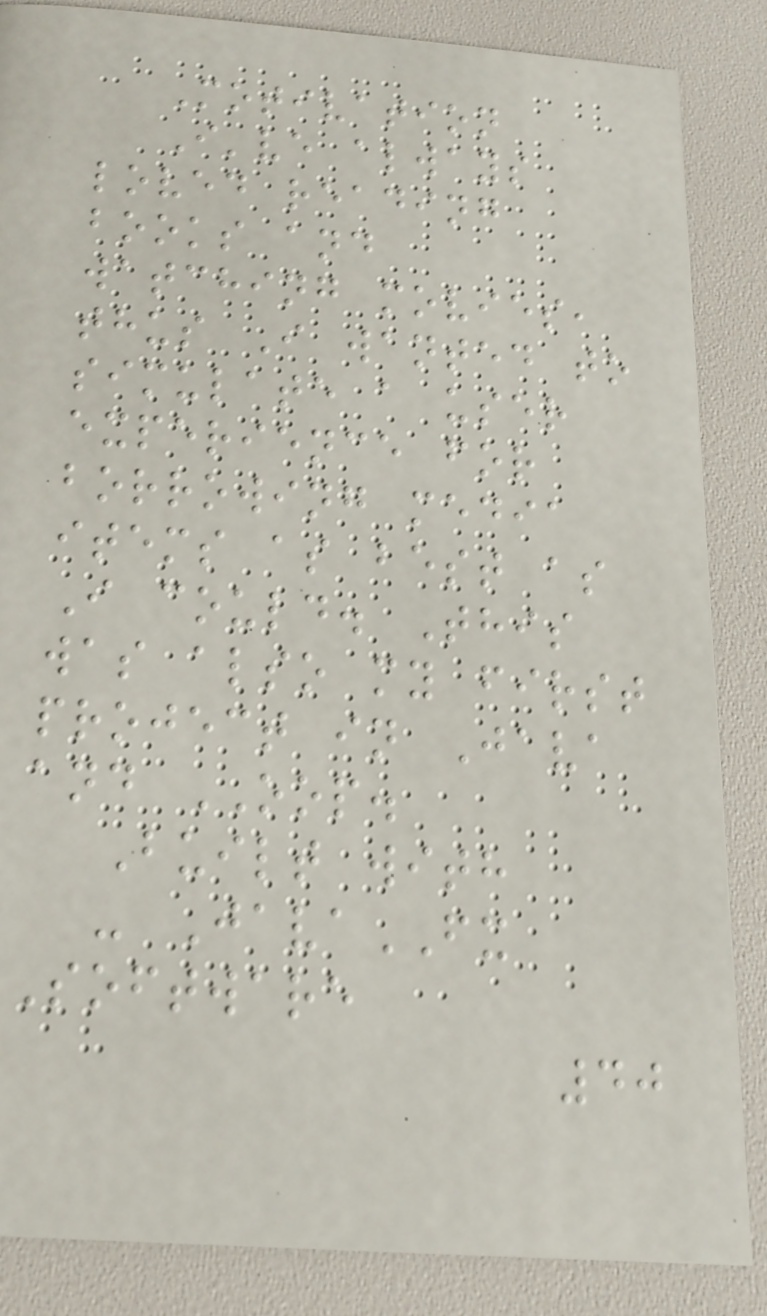Motivation
I've always
loved reading
books and
watching movies,
thus I wanted to
simulate a user
experience for
borrowing media
items as best as
I could. This
was also my first
project in Java
and OOP.
Built with
- JavaFX
Software
40
